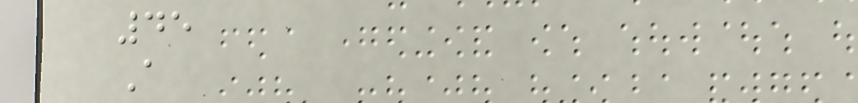45
A
